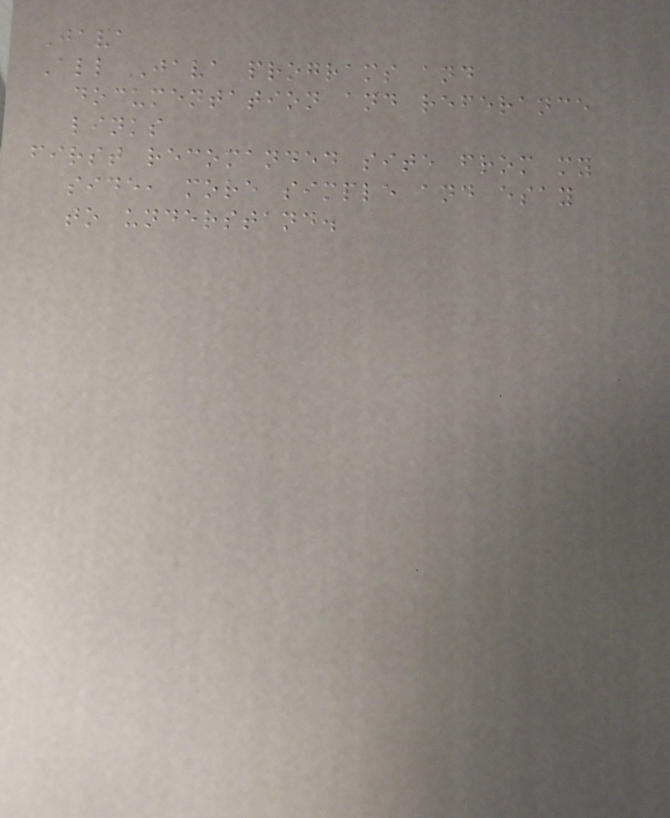Java
All Java programs and
documentation and referance
links
first recomanded site from my
side, more simple and esay
to understand.
